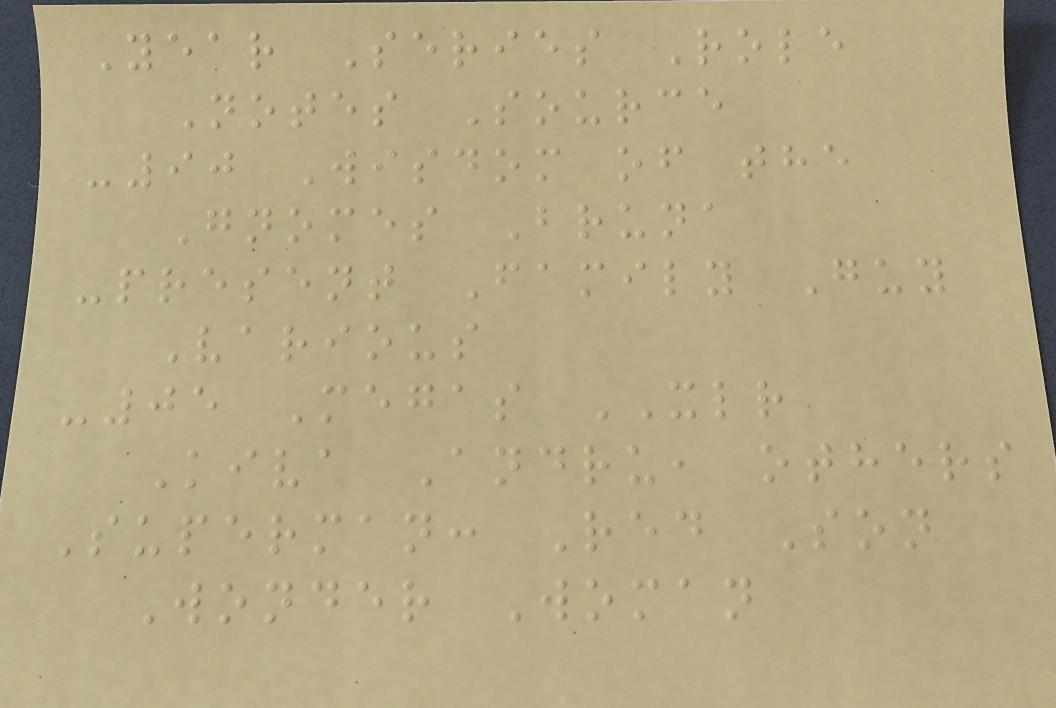Year Series Role
Notes Source
-90 Wisdom of the
Gnomes Bruna
-present Family Guy
Various
-05 Megas XLR
Kiva Andru, others
Superman: Red Son
Wonder Woman
